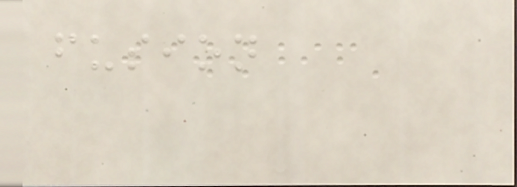fusion
